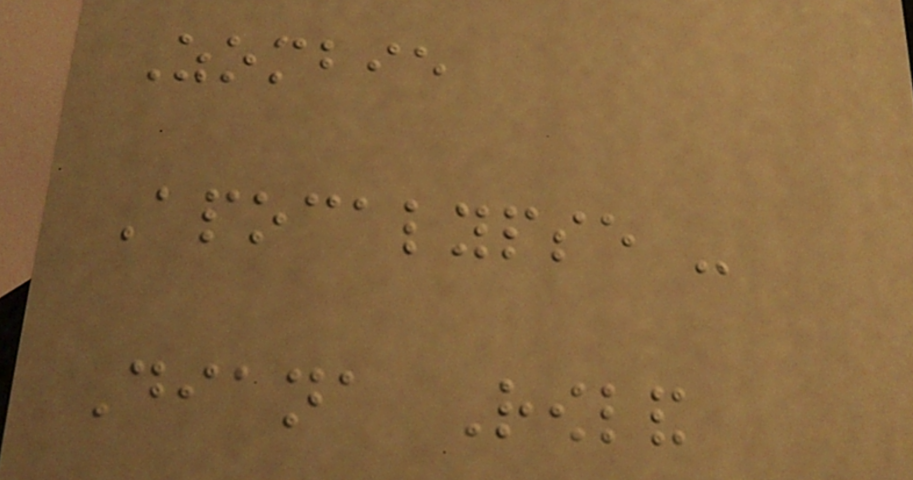Zombie
Apocalypse -
Diana Rowland
